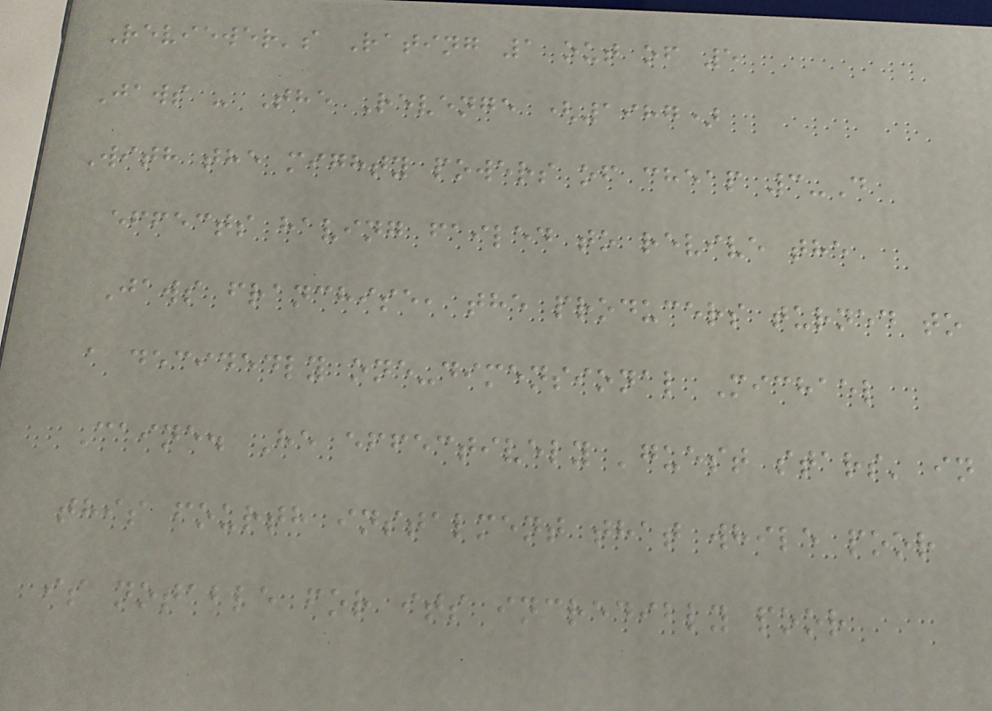Reviewer's Rating 1 out of 5
Jaws - The Revenge (1987)
With the mighty powers of cheap 3-D
effects having failed to revive the
Jaws franchise, the producers turned to
a decidedly one-dimensional Michael
Caine. He effectively 'guest stars' in
this fourth instalment that while poor
is notable for its incredibly poor
